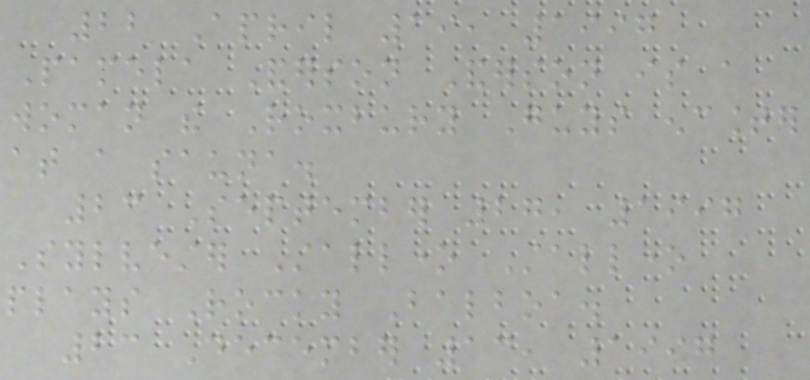22 April 19, 1997
Pamela Anderson Anderson is a
woman the Roxbury Guys encounter
at a sauna.
23 September 27, 1997
Sylvester Stallone Stallone
plays Rocky Balboa.
23 December 13, 1997
